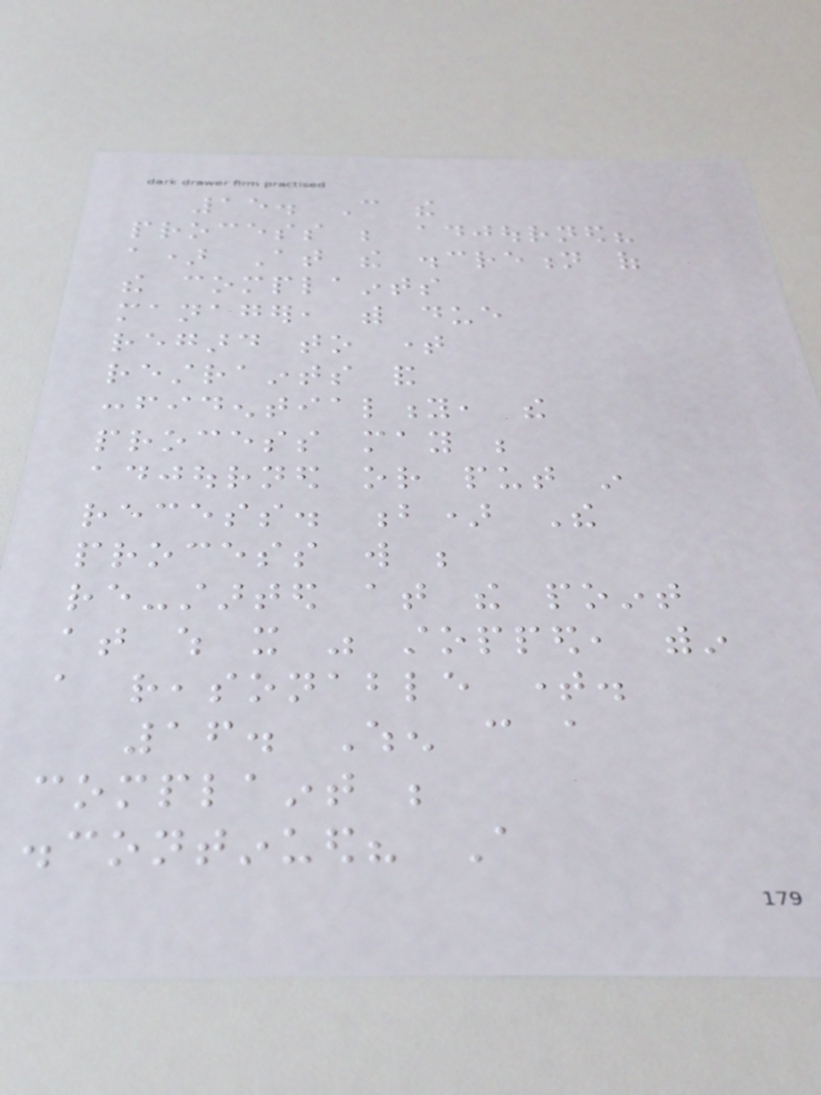15. Can the
process be adjourned?
a) At the discretion of
the complaints
manager, with due
regard to time
restraints and
confidentiality, the
process may be
adjourned or put in
recess. b) The
process will be
re-started at the point
at which it was stopped, within
a reasonable time.
16. When can a
complaint be
discontinued? A
